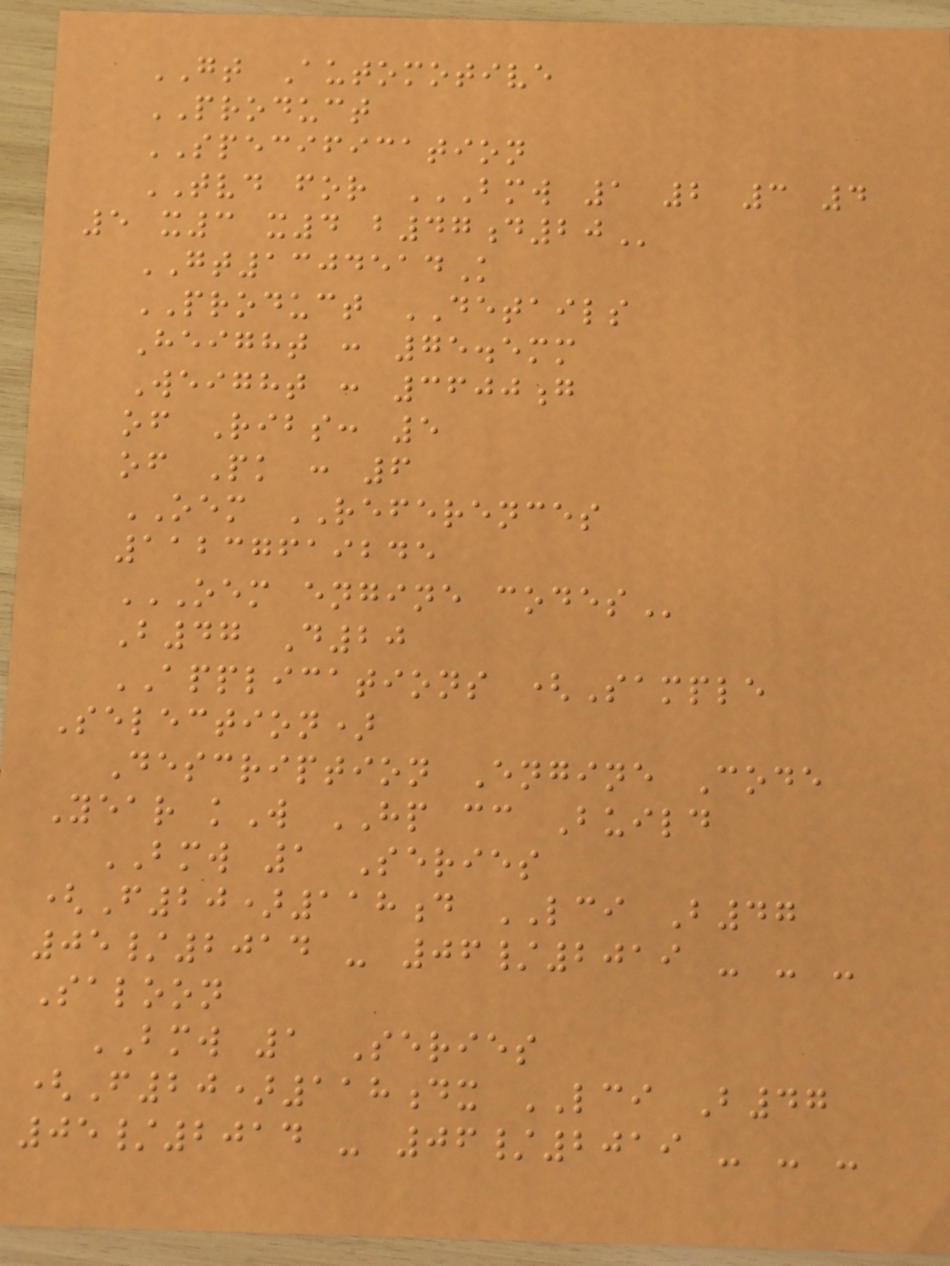GT Automotive
PRODUCT
SPECIFICATION
TVD for BMW 1 2 3 4
5 X3 X4 B47D20
GT1304514K
PRODUCT DETAILS
Height : 75.5mm
Weight : 3600g
of Ribs: 5
of Pk : 6
OEM REFERENCES
11237619245
OEM ENGINE CODES
B47 D20
APPLICATIONS (Sample
Selection)
Description Engine Code
Year kW HP cc Build
BMW 1 Series
(F20)118d LCI B47
05/2014 - 06/2019 - - -
Saloon
BMW 1 Series
(F20)118dx LCI B47
05/2014 - 06/2019 - - -
